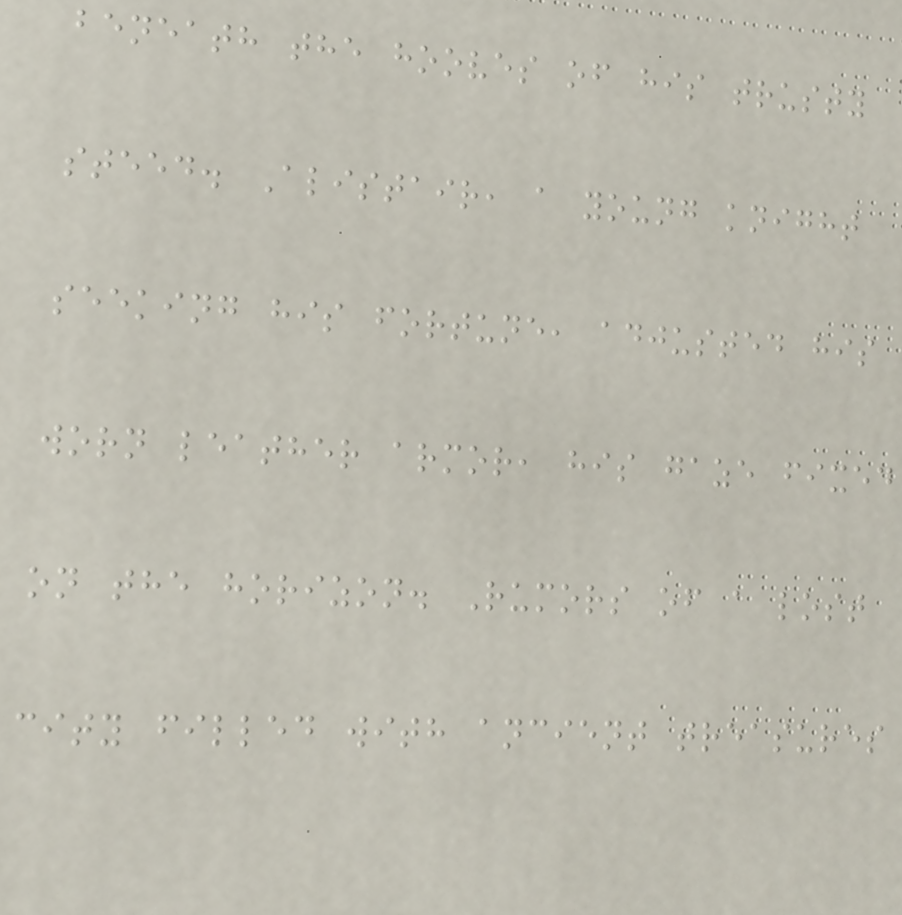beneath the hooves of his trusty
steed. Alistair, a young knight
seeking his fortune, adjusted his
worn leather armor, his gaze fixed
on the horizon. Rumors of a lost
city filled with ancient treasures
